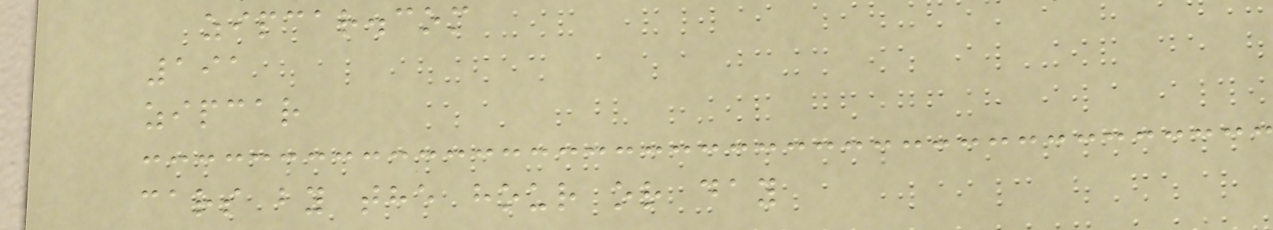zipcar.com
191
zipcar
cars by the hour or day
